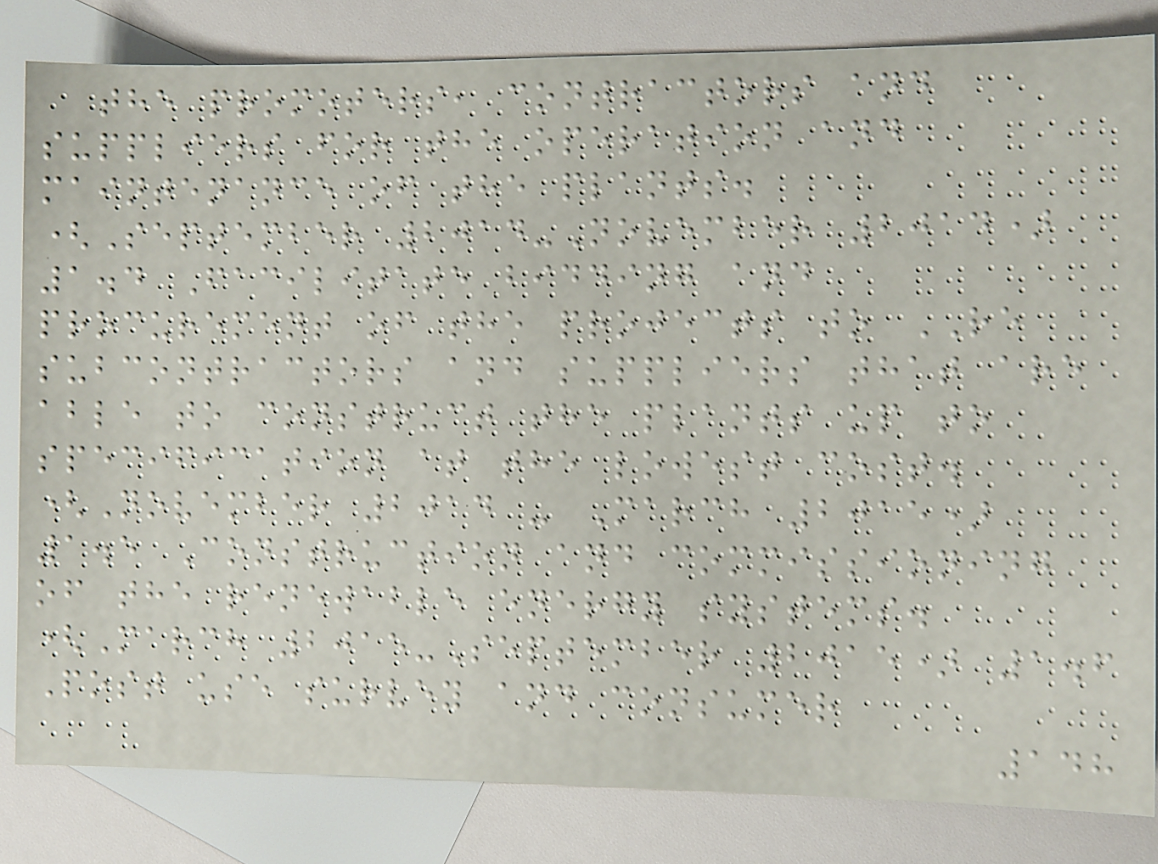the promoters, contractors and
suppliers for the operation and
maintenance of the plants.
(September 2014-November 2014)
1.4 Facilitate bidding and
procurement of the projects to RE
subcontractors and suppliers that are
able to construct the plants up to
specification at the lowest cost.
(November 2014 - March 2015)
1.5 Construction and commissioning
of the renewable energy systems.
(March 2015-September 2015) 1.6
Post use survey and consumer
148
